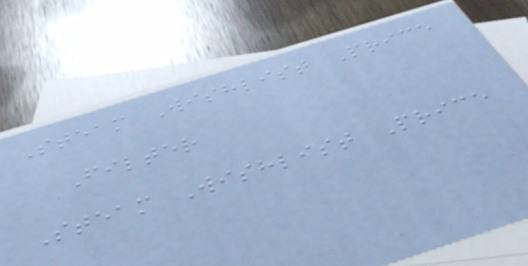Steam Wishlist Price
Filter
Steam Wishlist Price
